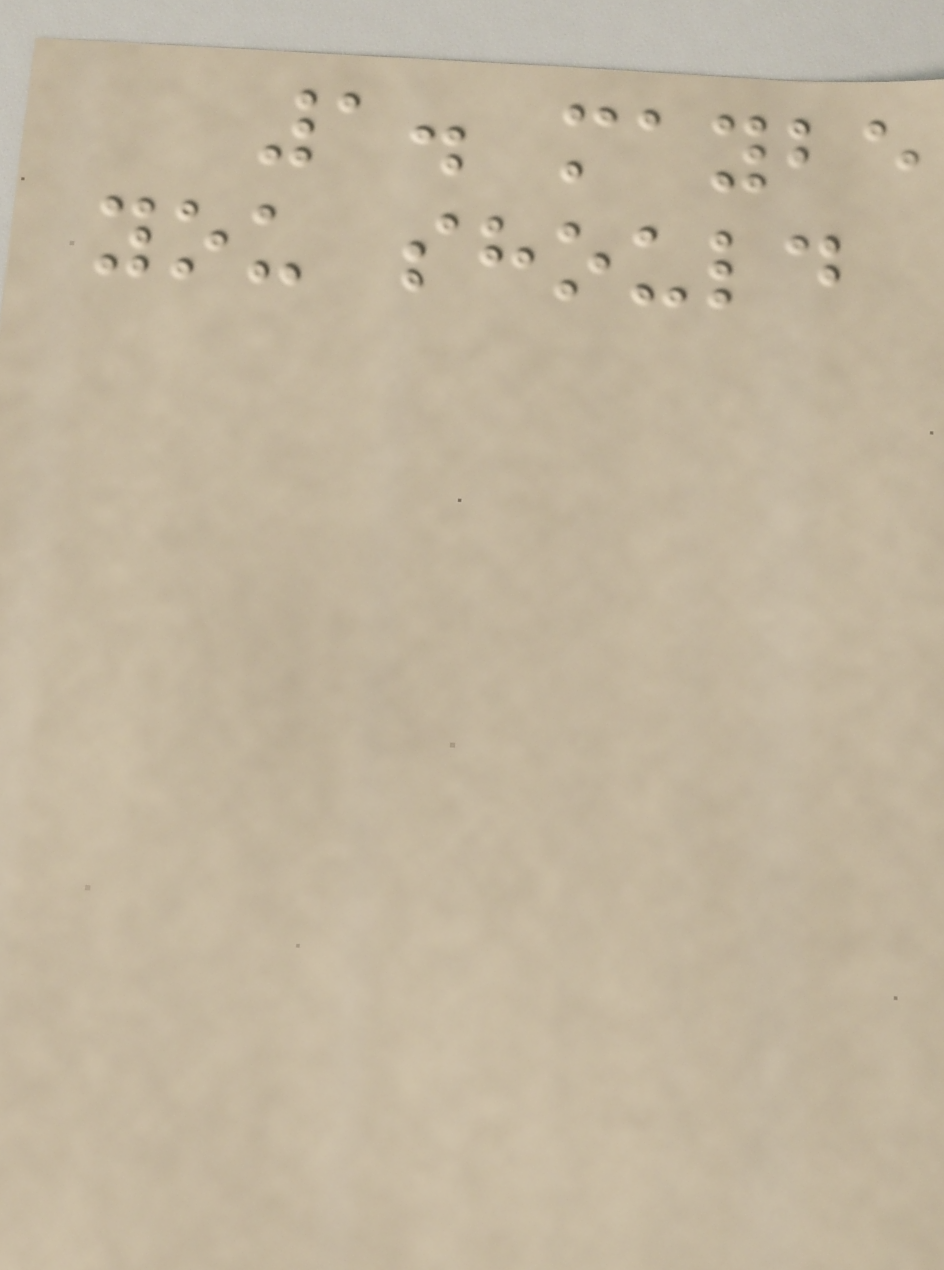1. maybe
you should
